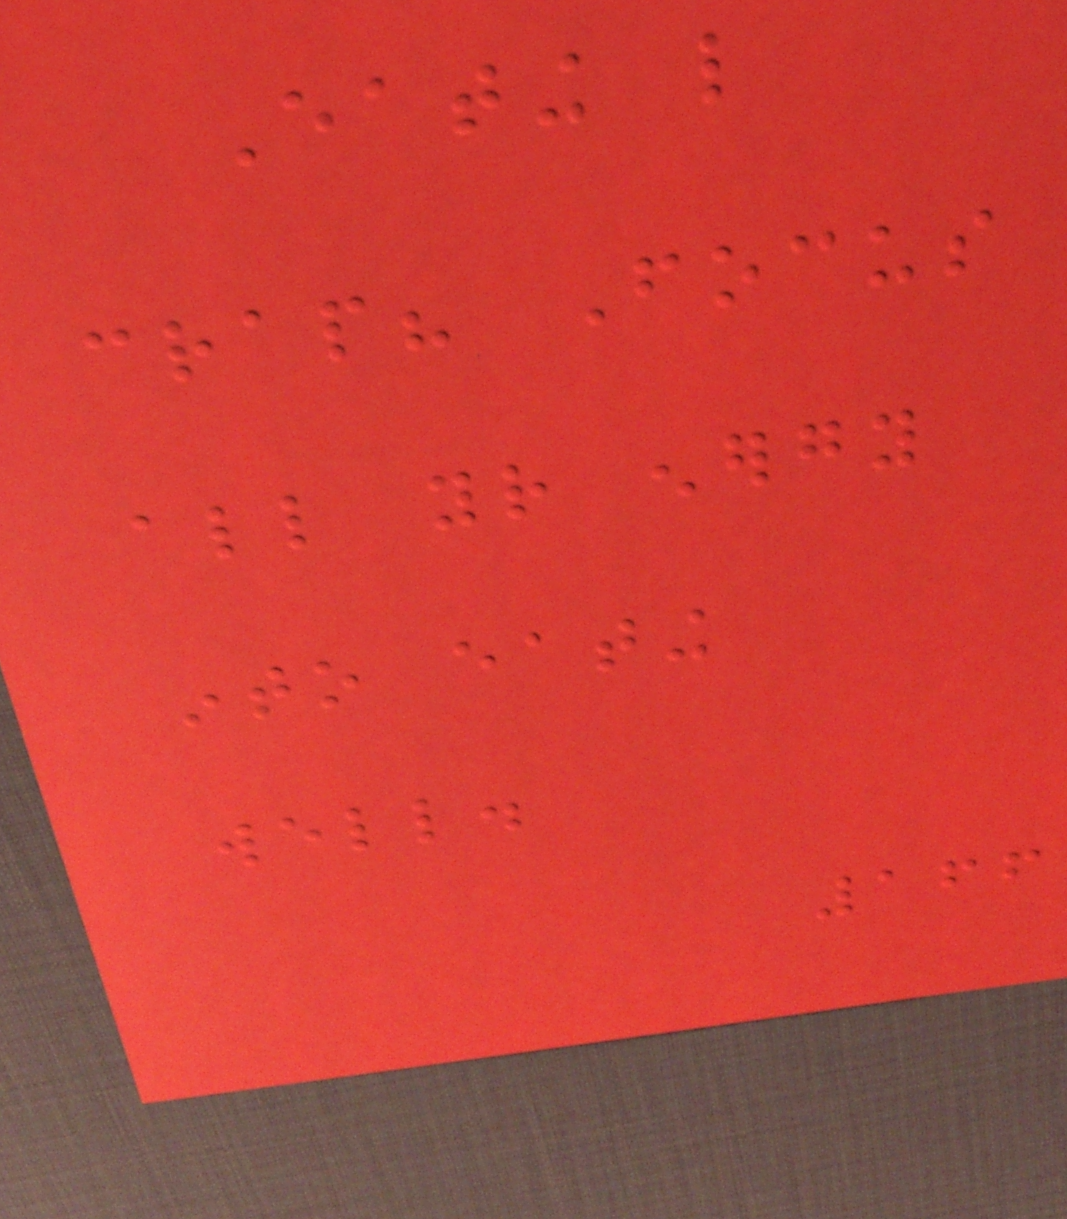Eating like
crap? Focus
all your energy
into eating
well.
166
